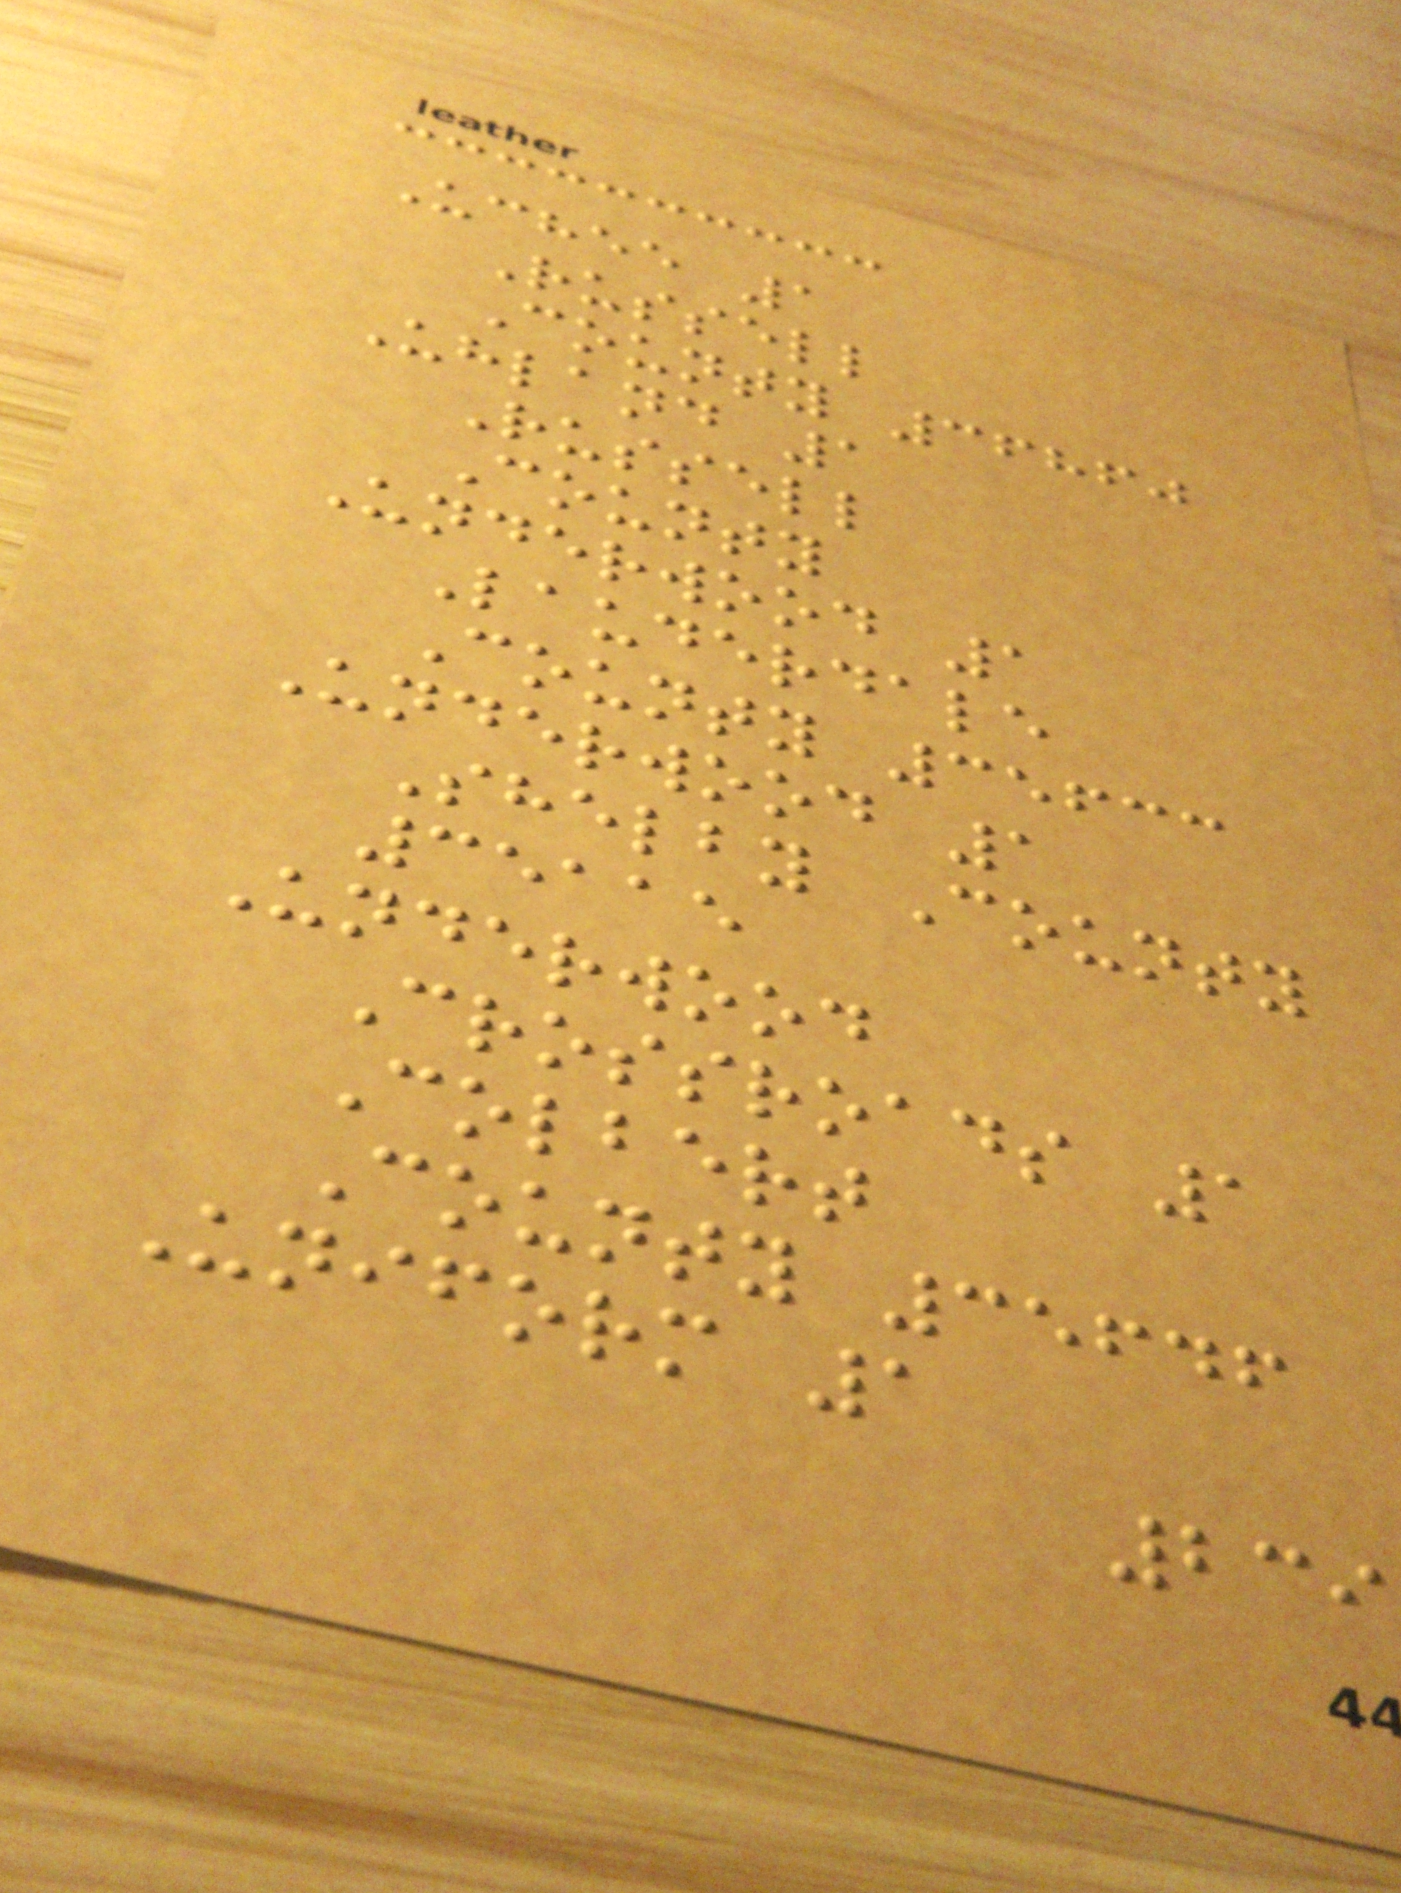Uchee 1
Russell
County 36860
Uhland 1
Russell
County
Underwood 1
Lauderdale
County 35633
Underwood 1
Shelby County
35115
Underwood
Crossroads 1
Colbert
County 35646
Uniform 1
239
